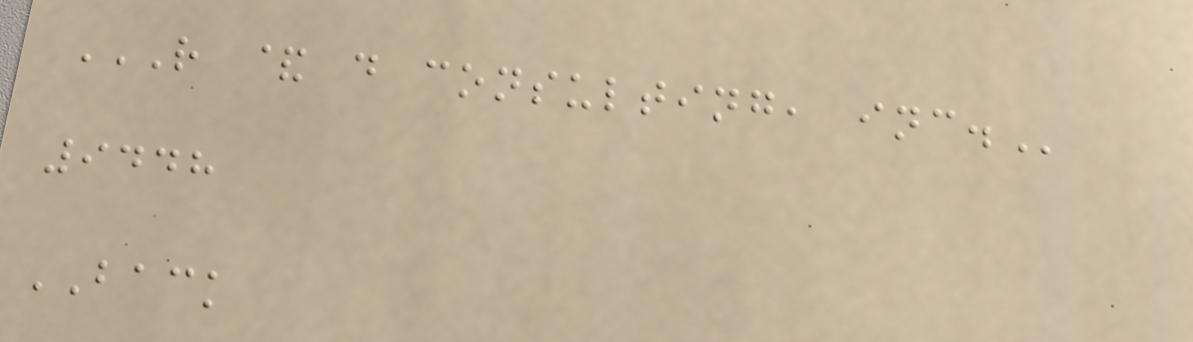R & D CONSULTING, INC.
9448
BACK
